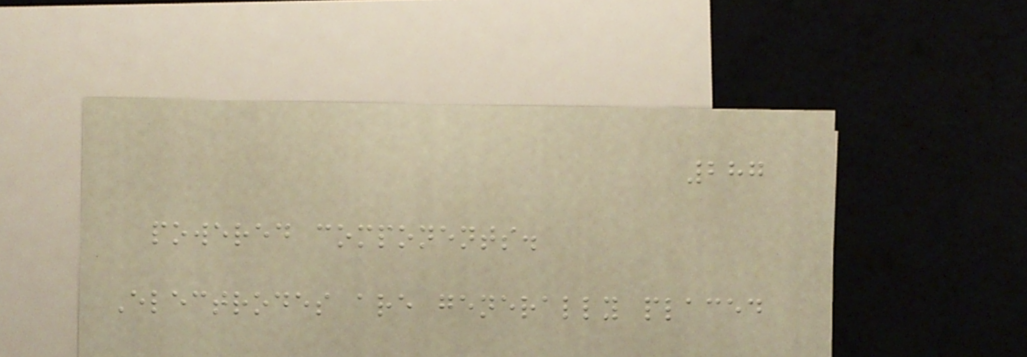287
powered components.
Electrodes are generally placed
